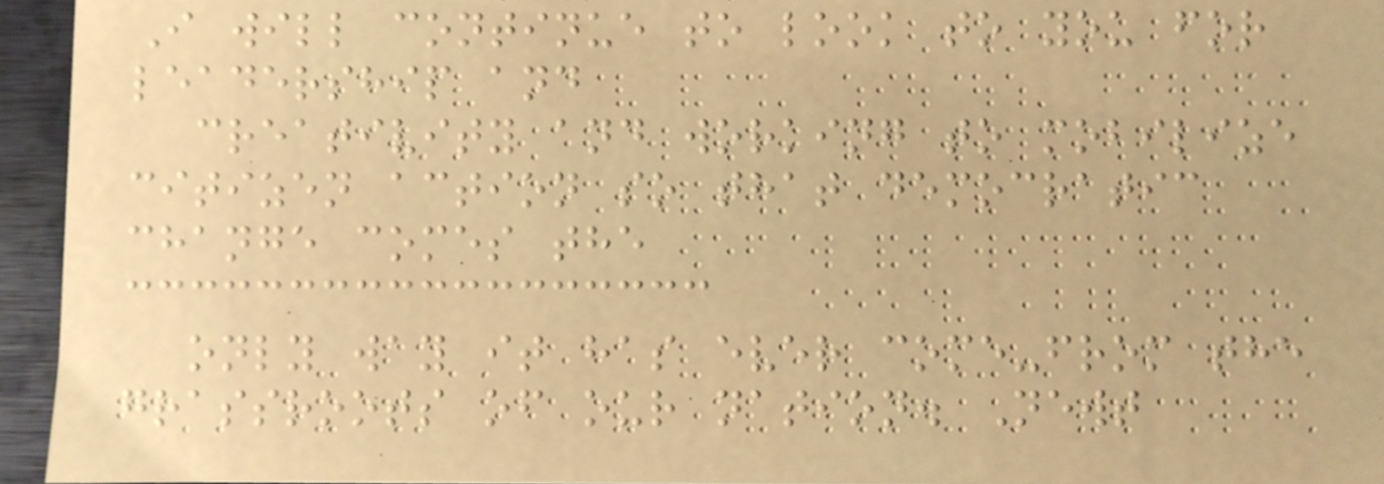I will continue to look to you for
leadership and
creativity and working to mobilize
citizen action so that democratic
change comes the
only way it has ever come-from the
grassroots of our nation. Newt
